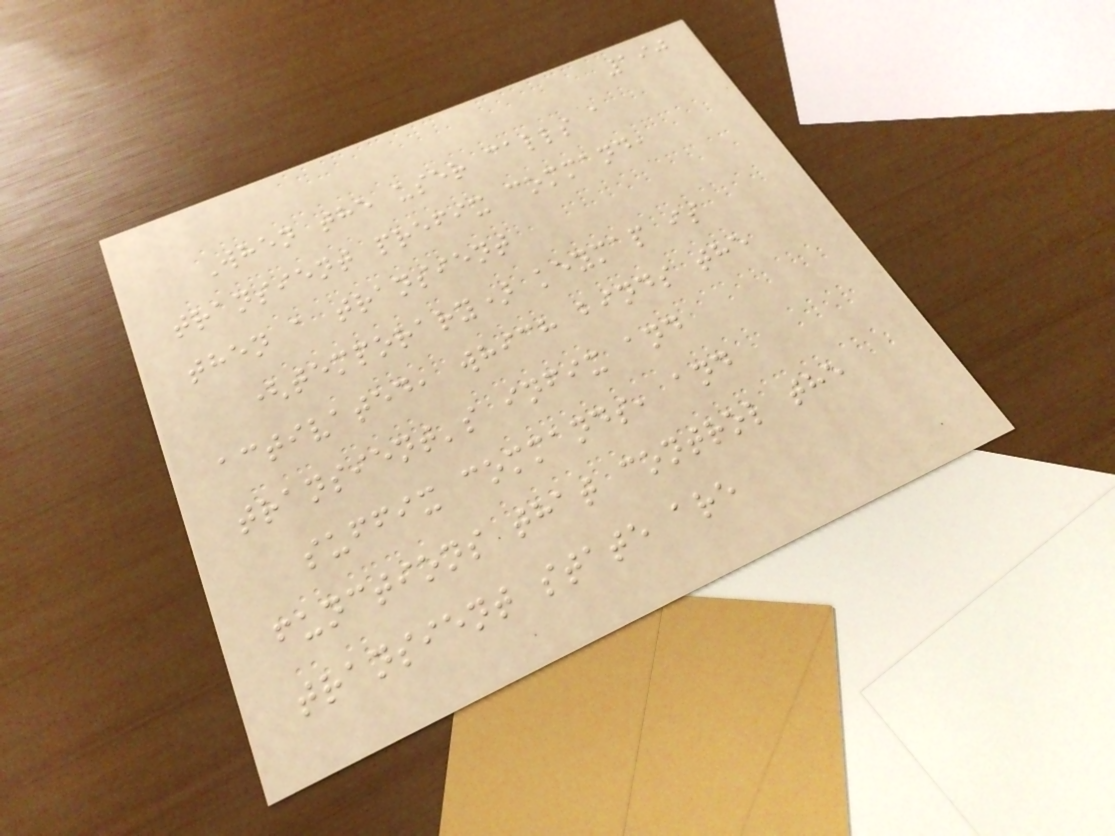190
When the user calls a
transient prefix command,
then a transient
(temporary) keymap is
activated, which binds the
transient's infix and
suffix commands, and
functions that control the
transient state are
